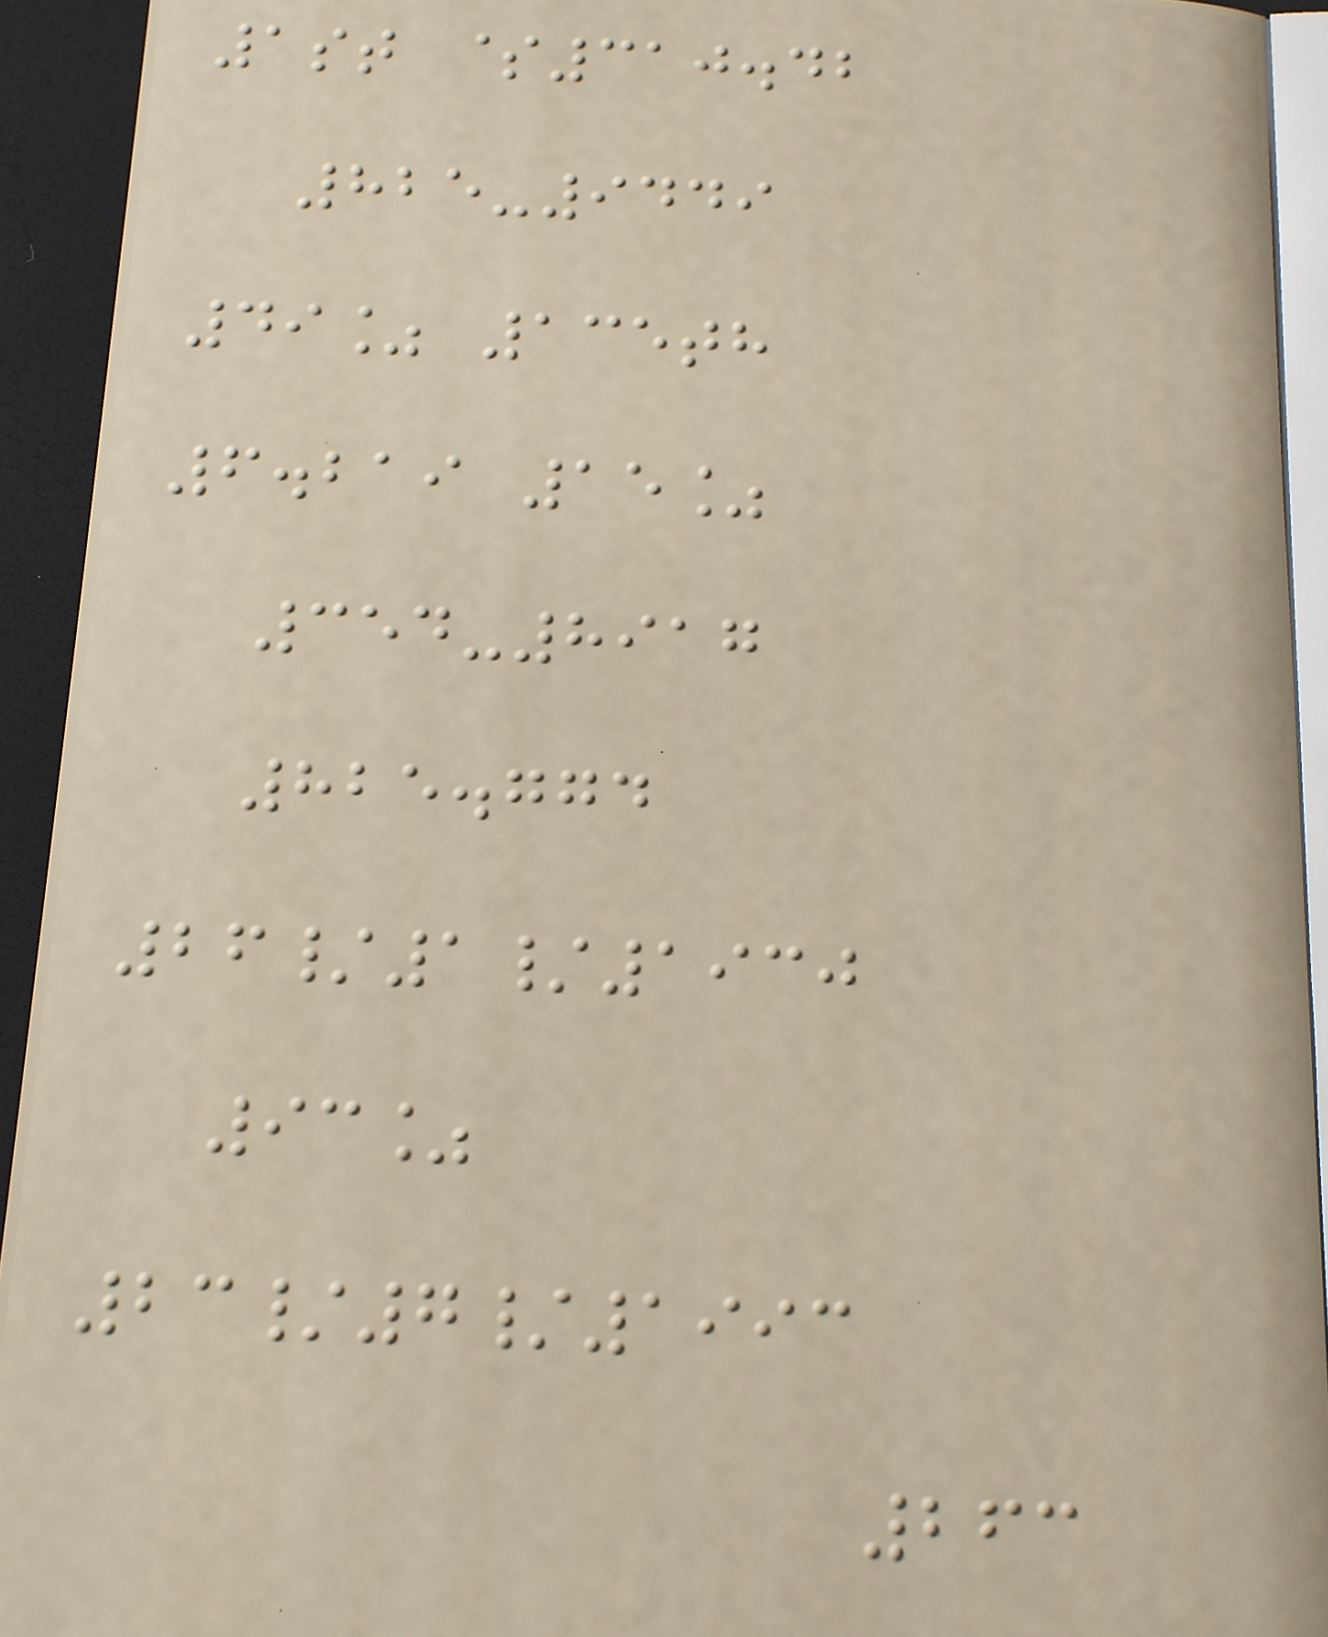1st $310.42
825-9449
49% 135th
6.219 15%
354-8917
825.774
26/1/1930
93%
23/7/1993
263
